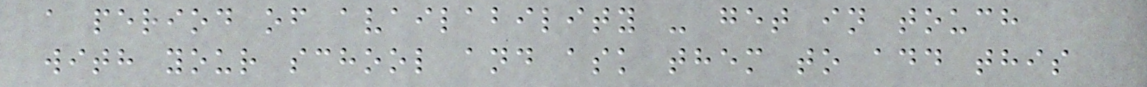a period of availability - get in touch
with your school and ask them to add this
